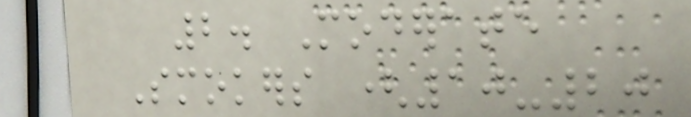2. Moderate
Smokers (10-20
